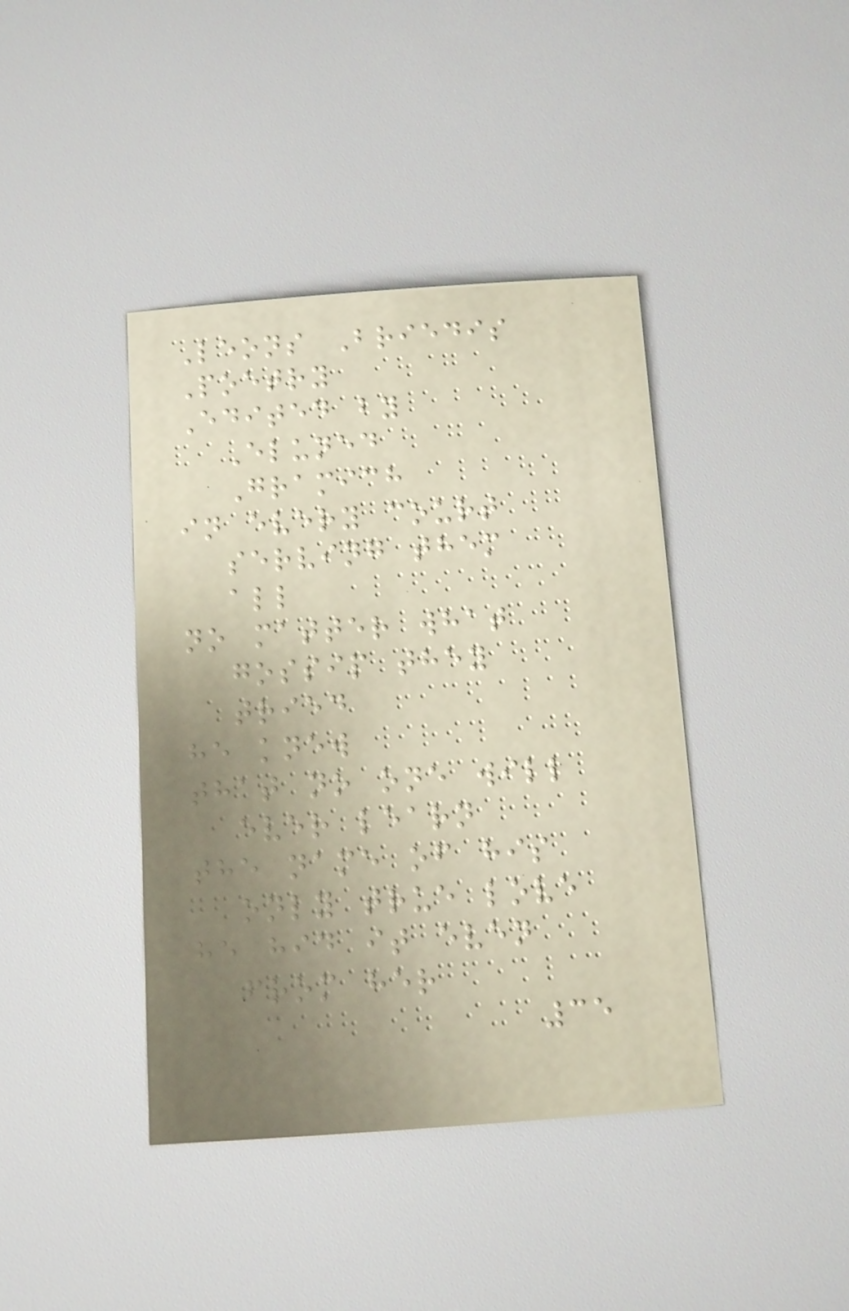Leons Briedis
Poetry
Edited by
Eluned
Gramich
in every court
serving them
all
no matter what
gossip they
tried
he knew
that no one will
ever learn
the name of his
only true love
he hid it even
from her
35
